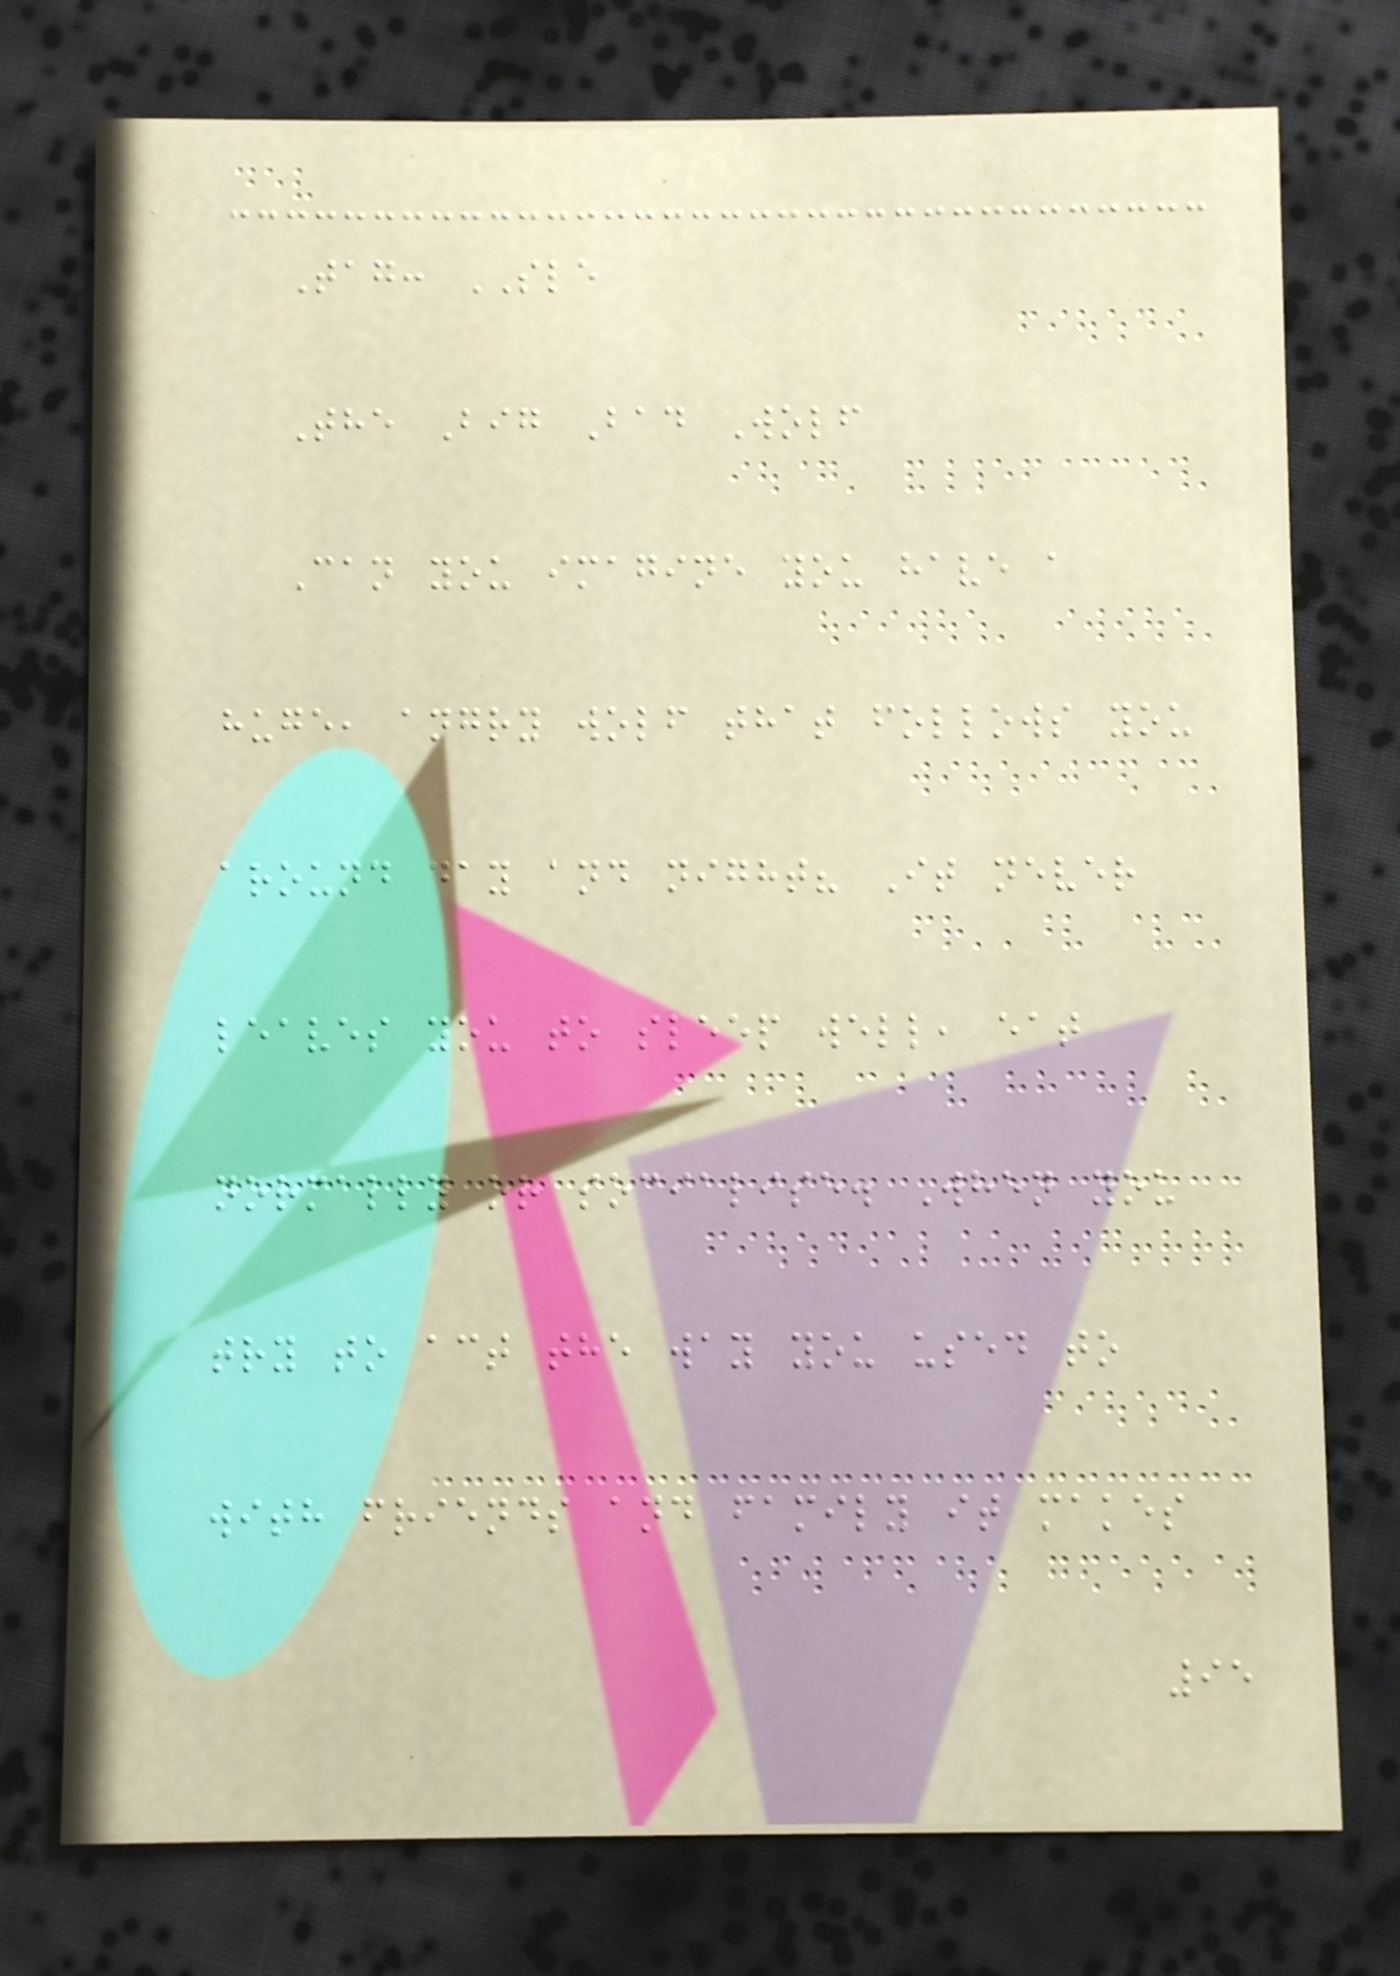Tag: SLE
The Big Bad Wolf
Can you imagine you have a
huge, angry wolf that follows you
around day and night? It never
leaves you to sleep well, eat
normally or socialise. When you
try to act the way you used to
with friends and family it makes
95
